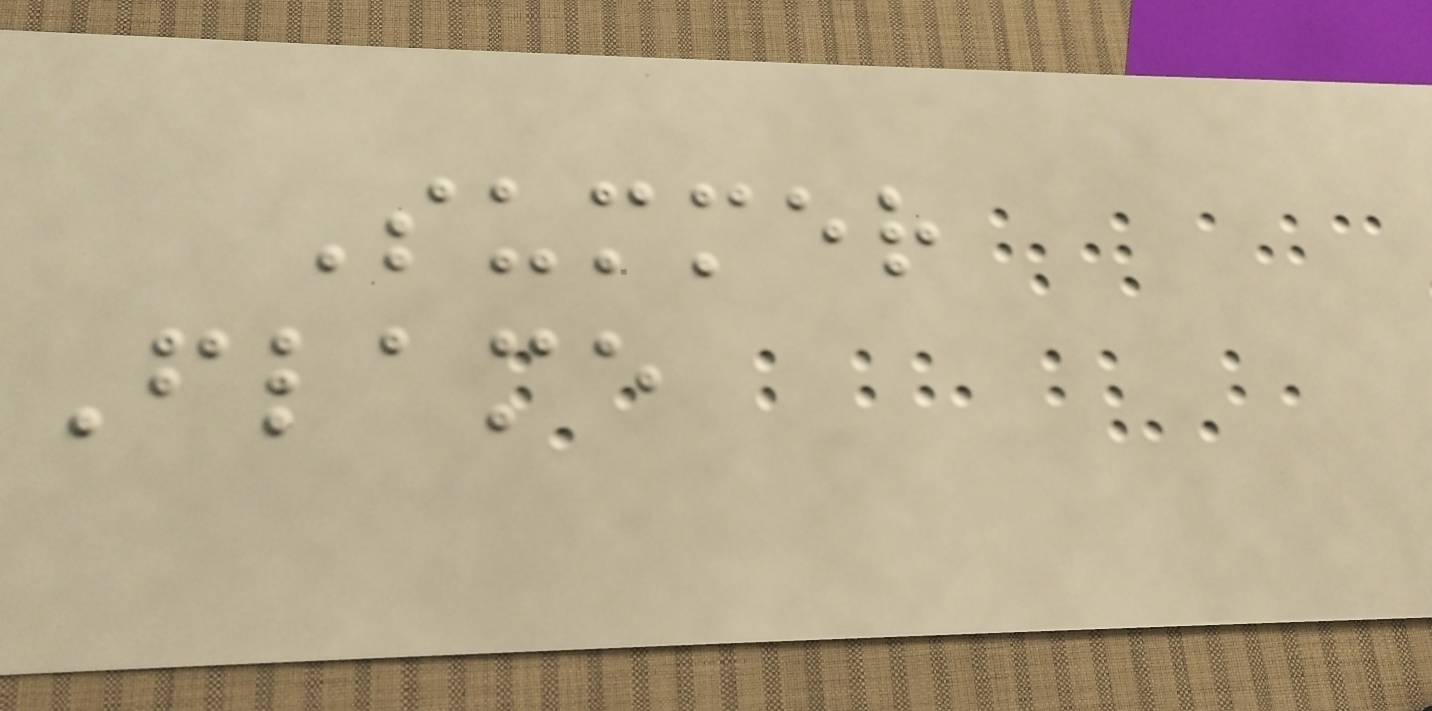Summer
Flame
